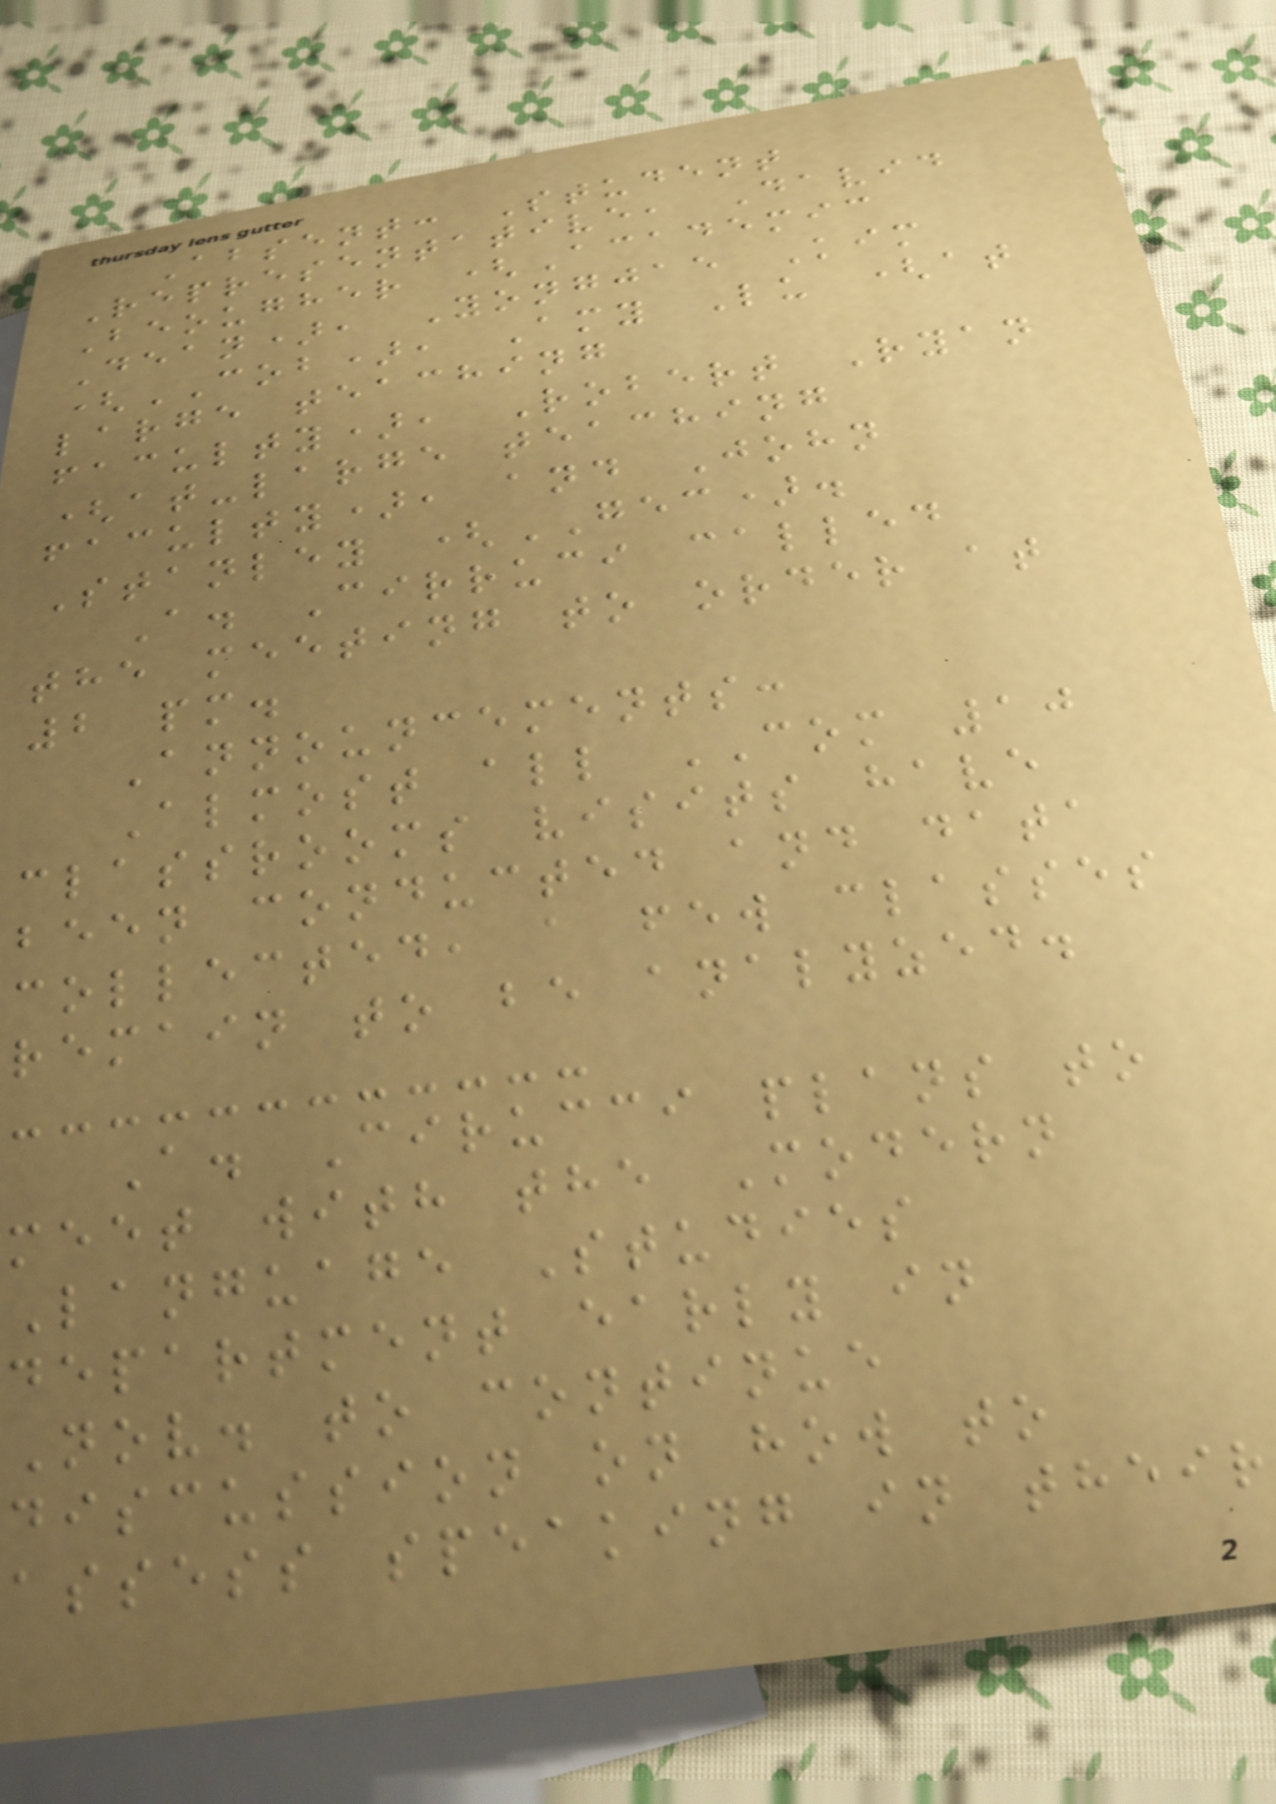Absent: Student
Representative, David
Beougher (Academic
Dean), Yongjae Kim
(COB), Amy Lu (at
large teaching
faculty), Robert Ryan
(at-large teaching
faculty), and John
Stanley (GEC).
A. Cirruci called
the meeting to order at
2 pm.
Announcements:
Almost all COM 10
classrooms visits have
been conducted and data
collected, a few classes
remain to be analyzed.
A. Cirucci plans to
meet with the Modern
Language Studies
department early in
Nov. to continue
discussion on how to
assess speaking in their
